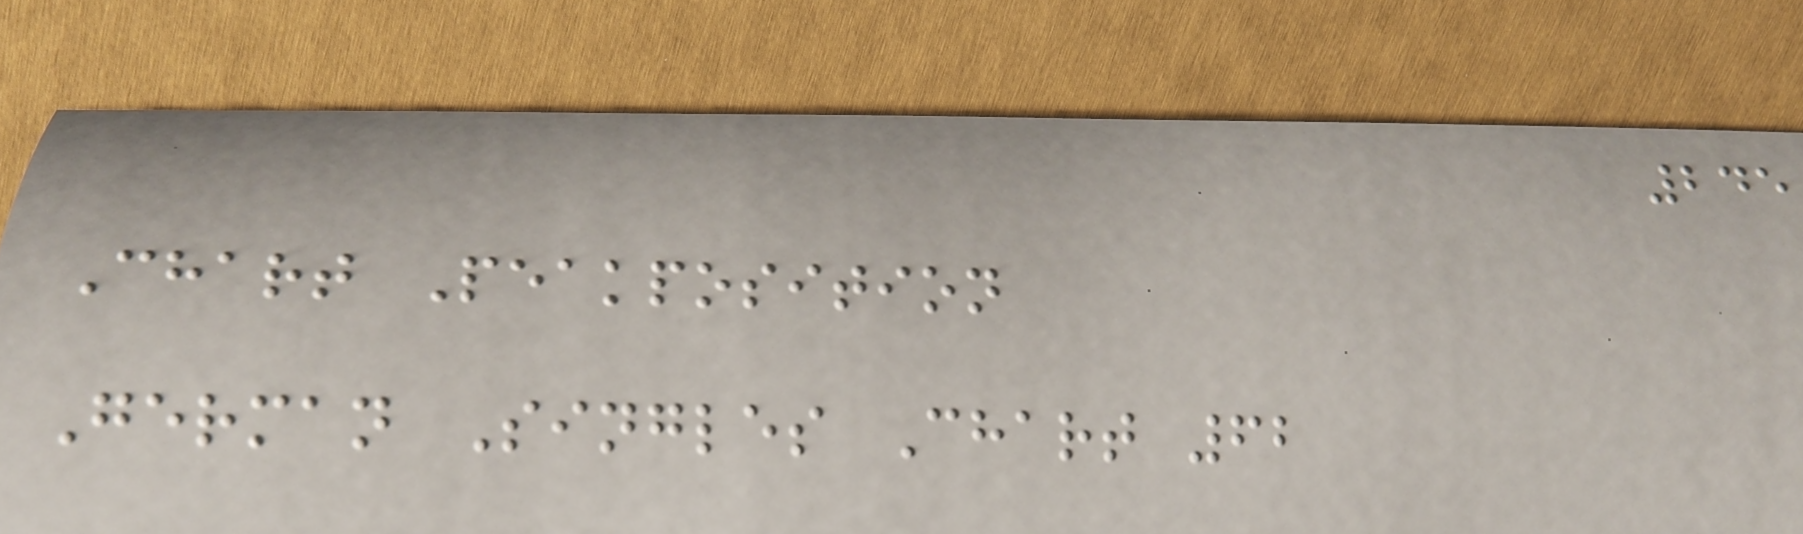245
Chart Peakposition
German Singles Chart 62
